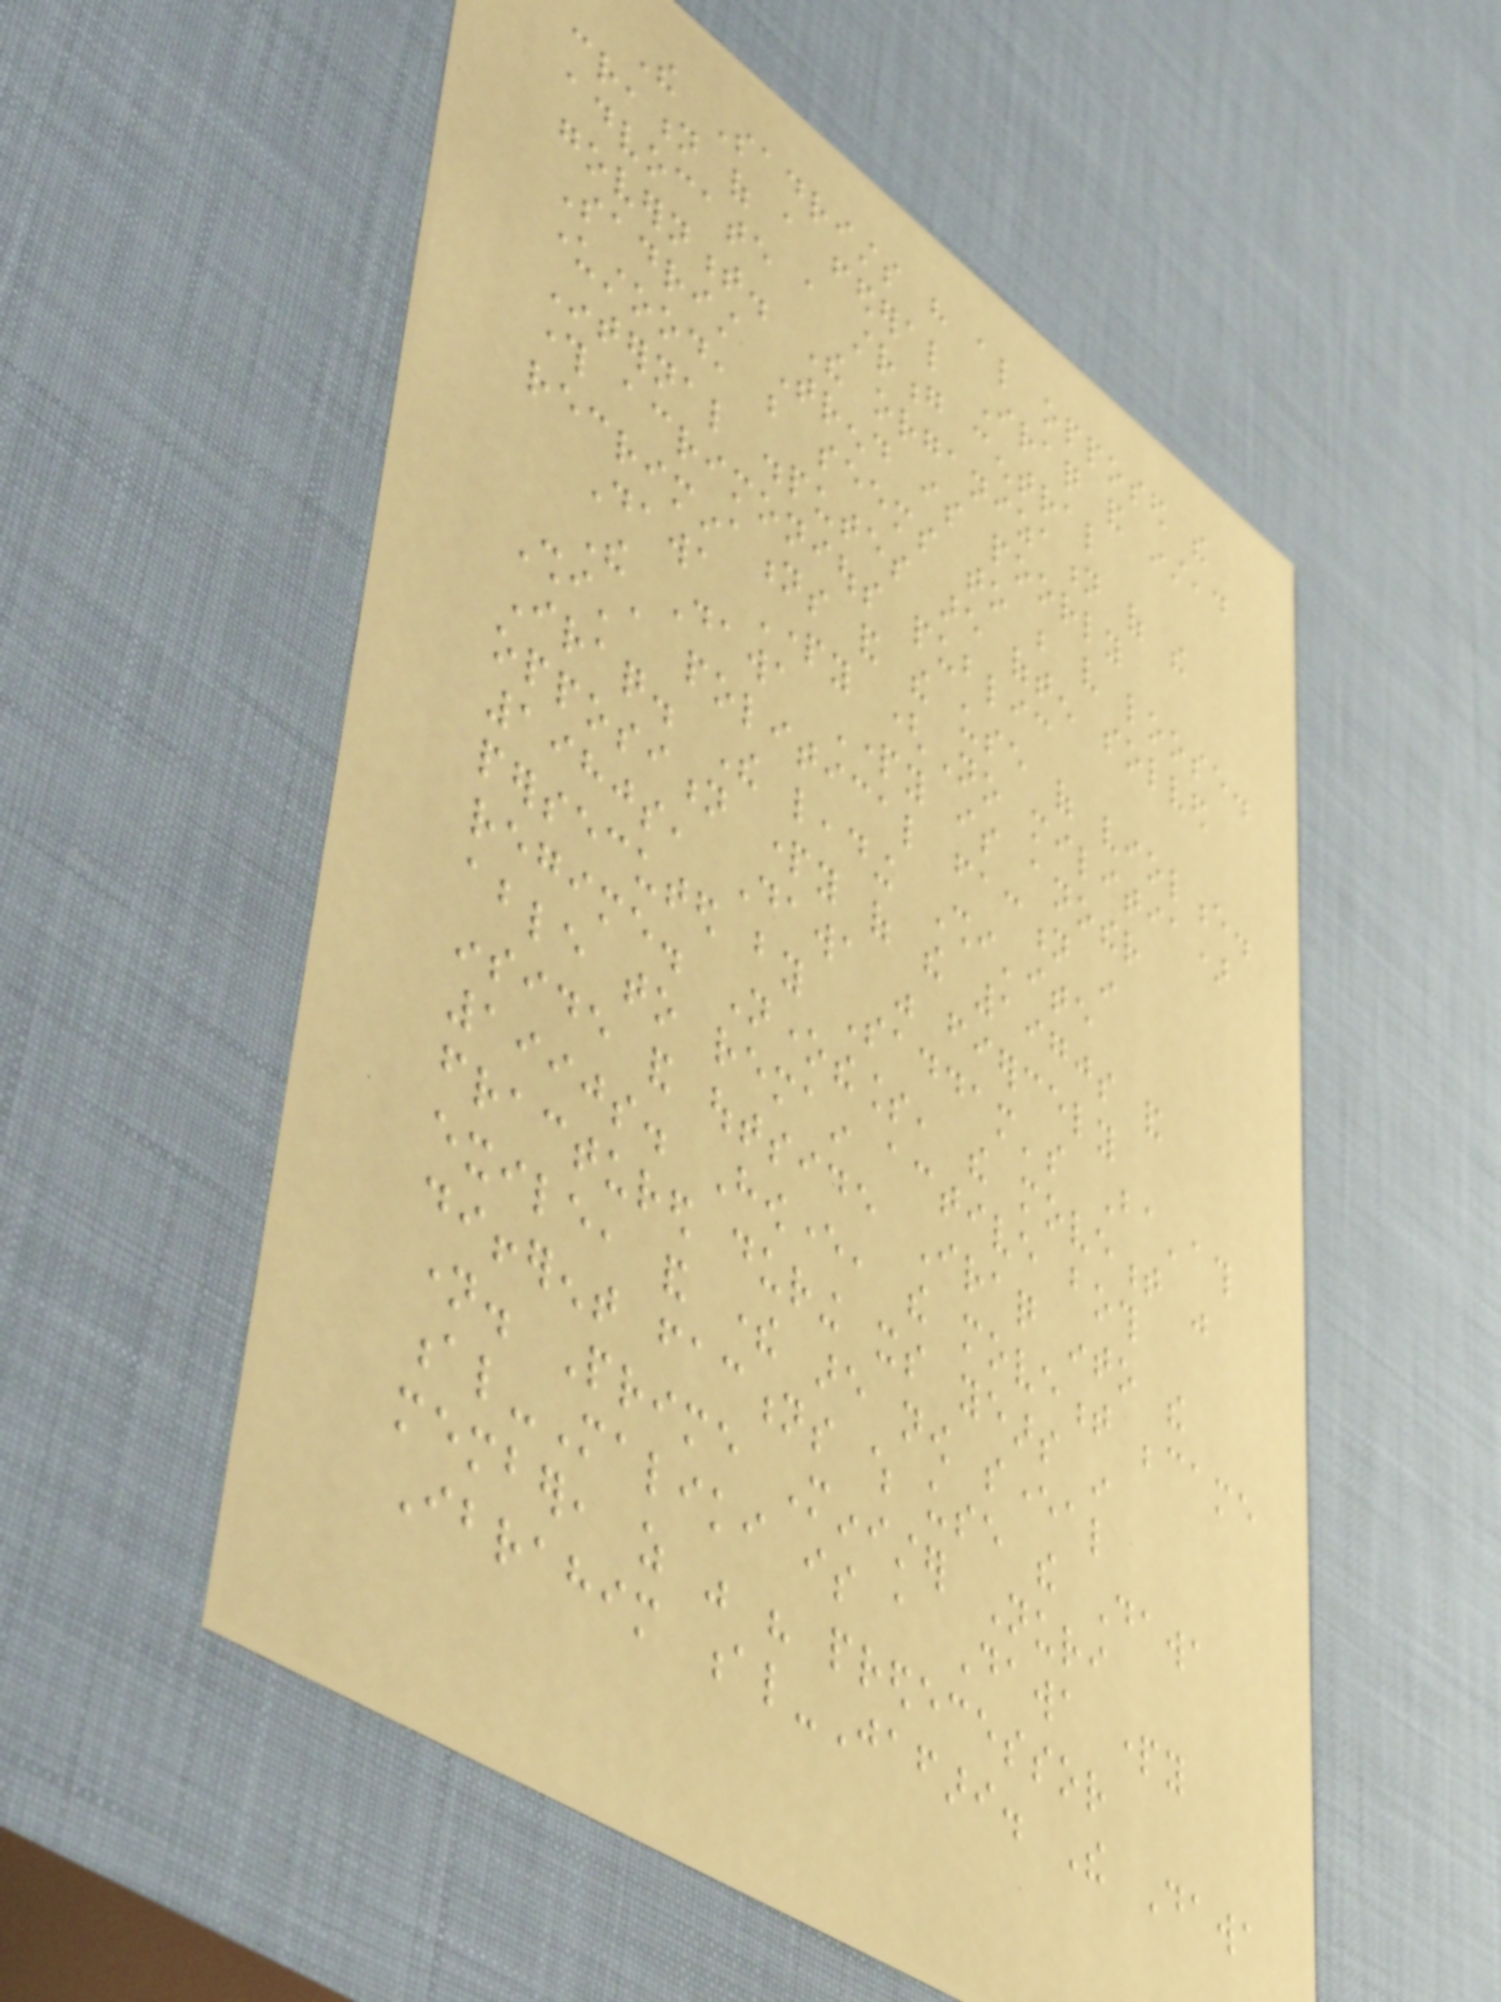The Sadrists have also opposed the
creation of a federal Iraq and instead
advocate a strong central
government. The organization of the
Sadrist Trend is poorly
understood, but seems to be very loose.
Internal disputes are often solved
through acrimonious public
recriminations and the use of violence.
Dawa Party (No militia)
The Dawa Party is another
Shi'a political faction in
Iraq. The leading Shi'ite
opposition party of the 1970s and
1980s, Dawa was fiercely
persecuted by Saddam's Ba'ath
regime. Nonetheless, the movement was
able to remain active both
inside and outside Iraq into the
1990s. However, the movement became
fractured during its years in
exile, and there are now several
different factions which use the Dawa
name. Prime Minister Nuri
al-Maliki is a Dawa party
member, as was his predecessor
Ibrahim al-Jafari. The Dawa
